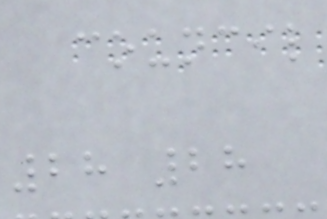council
28 28
